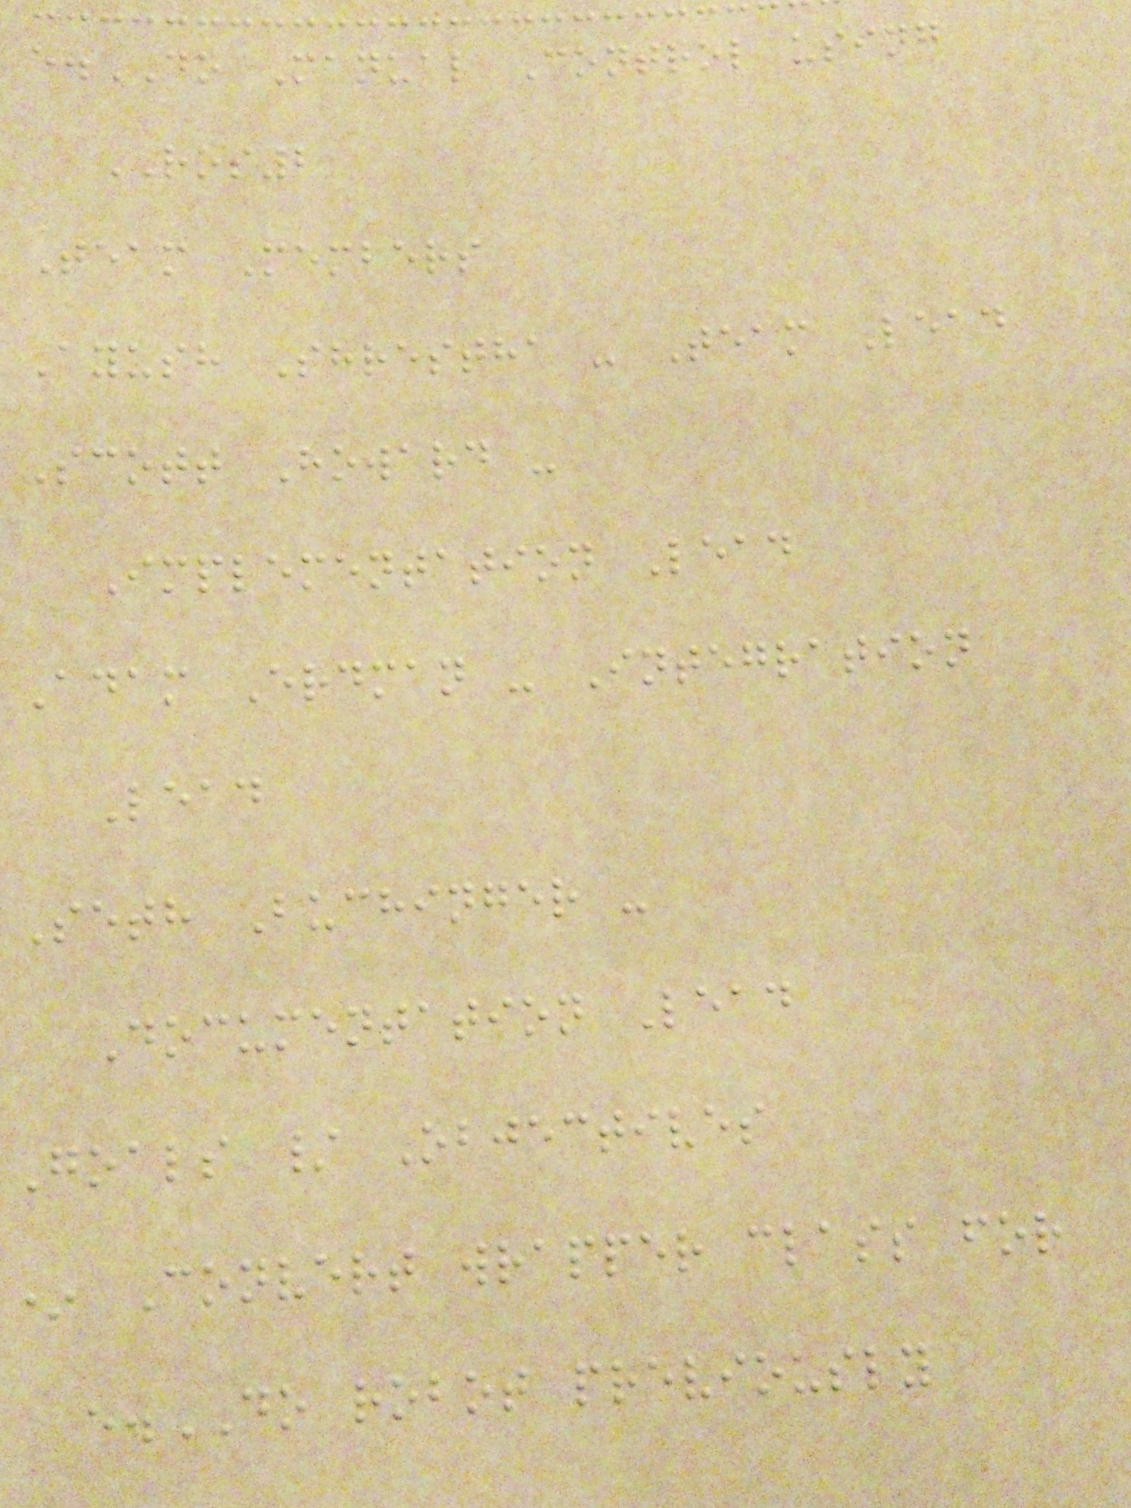e.DO Manual Control using
ROS2
Team Members
Ayush Shrestha - Team Lead
Scott Howard -
Implementation Lead
Adam Erdman - Integration
Lead
Seth Buchinger -
Documentation Lead
Goals / Objectives
* Convert wrapper class for
e.DO robot previously
